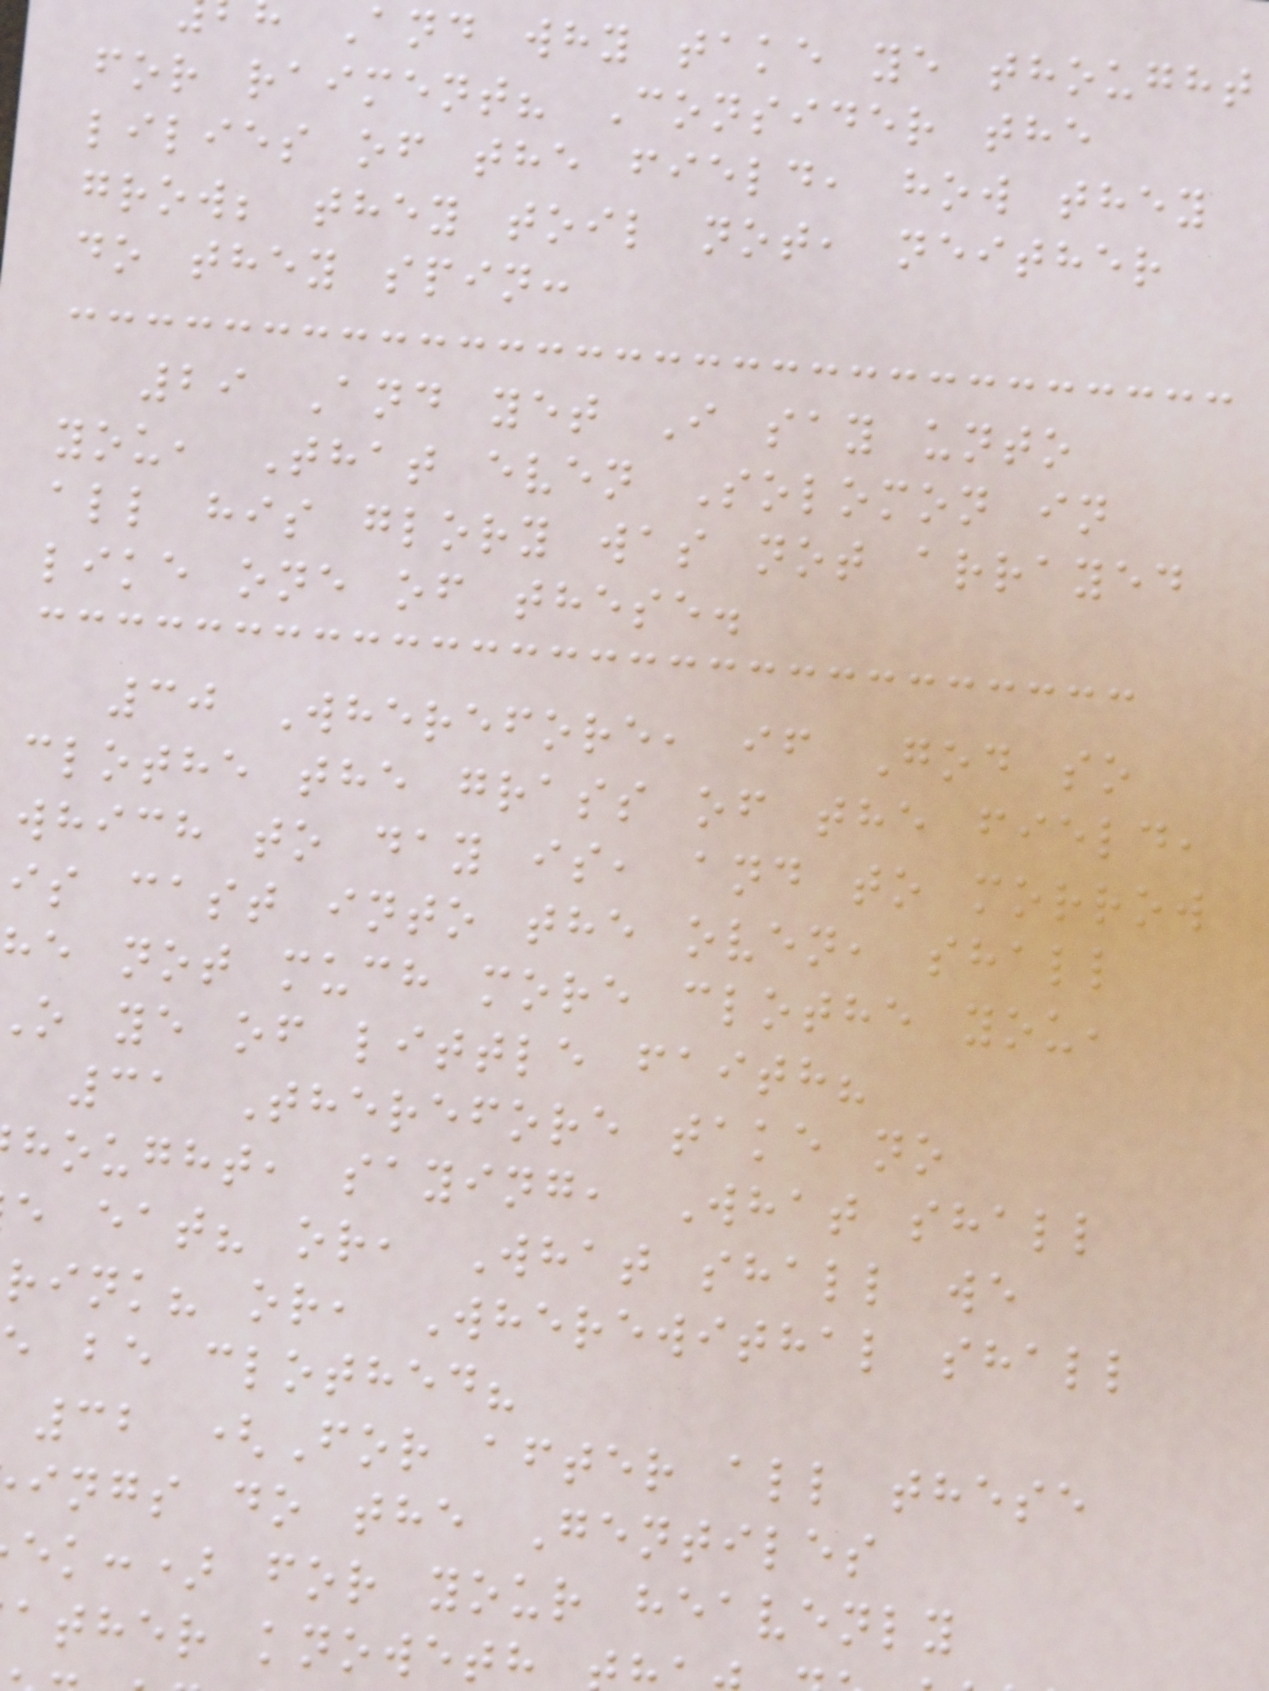And why take ye thought
for raiment? Consider the
lilies of the field, how they
grow; they toil not, neither
do they spin:
29 And yet I say unto
you, That even Solomon in
all his glory was not arrayed
like one of these.
30 Wherefore, if God so
clothe the grass of the field,
which to day is, and to morrow
is cast into the oven, shall
he not much more clothe you,
o ye of little faith?
31 Therefore take no
hought, saying, What shall
e eat? or, What shall we
rink? or, Wherewithal shall
e be clothed?
32 (For after all these
ings do the Gentiles
ek:) for your heavenly
ather knoweth
